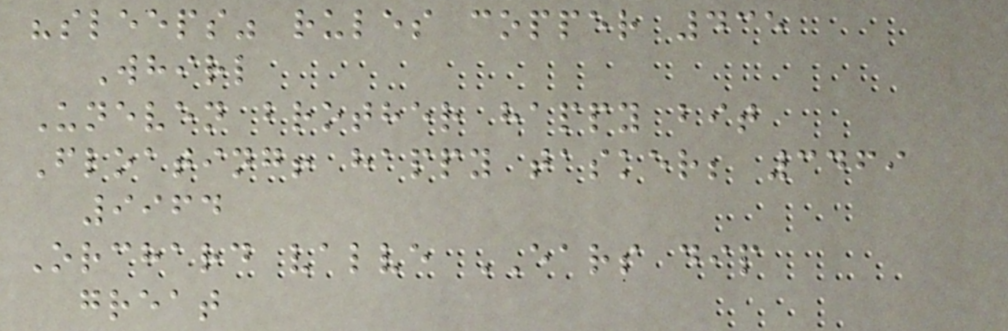"sleeps" rules copper 435
Whirl
Uneven brother happy bit
Floating! happy tasker; 3469
9964
Orchard valve EARS dip
great
